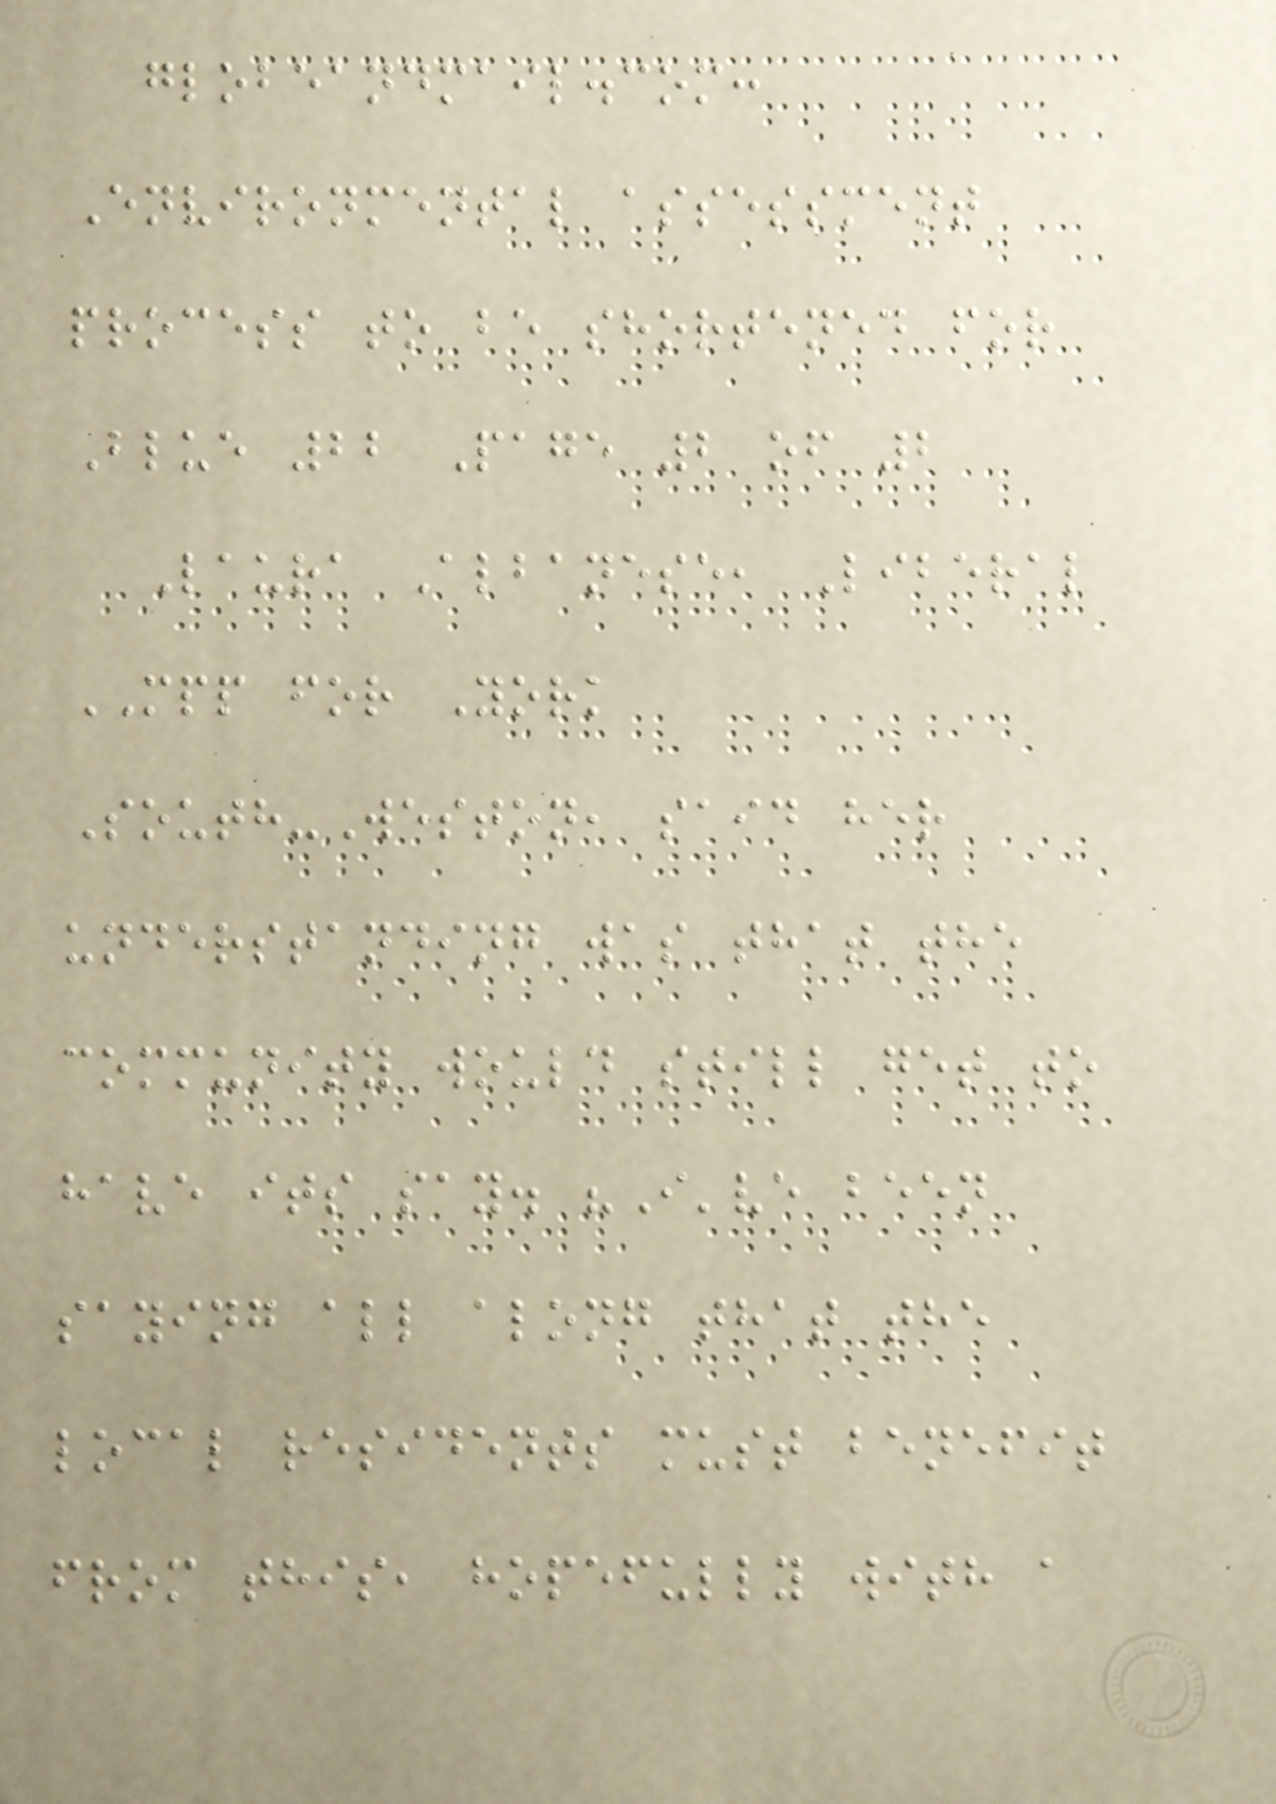globeandmail.com:
Environmental assessment
process to be shortened for
Blue 22 Page 2 of 2
Laura Albanese, Liberal
MPP for York
South-Weston, said her
understanding was that the
community would still get to
have its say. "I've been
saying all along that the
local residents must benefit
from this, hopefully with a
